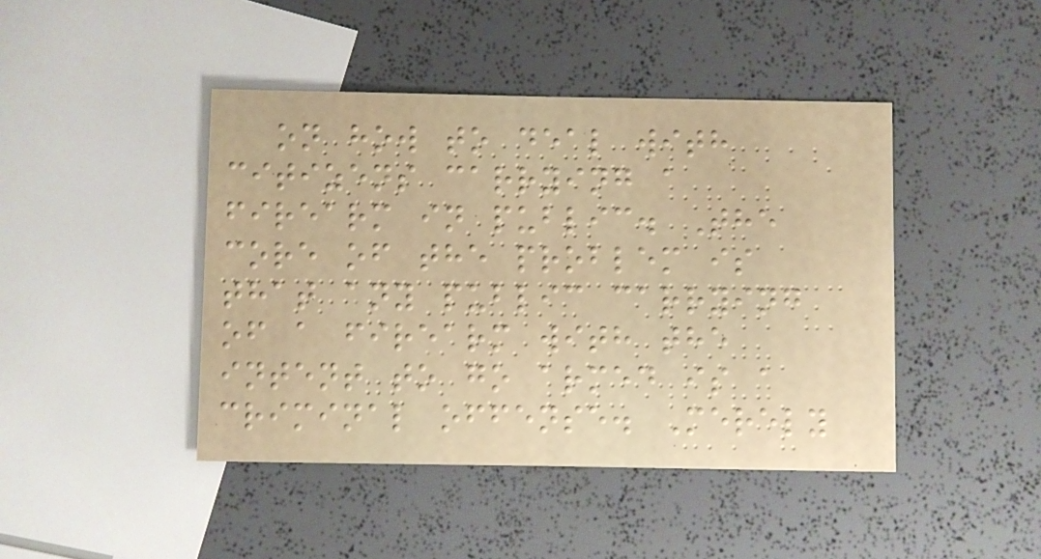on how to deal with
citizens carrying a
firearm in public. The
core of the problem is
that any public carrying
of a firearm with the
intent to go armed is a
criminal offense. Merely
